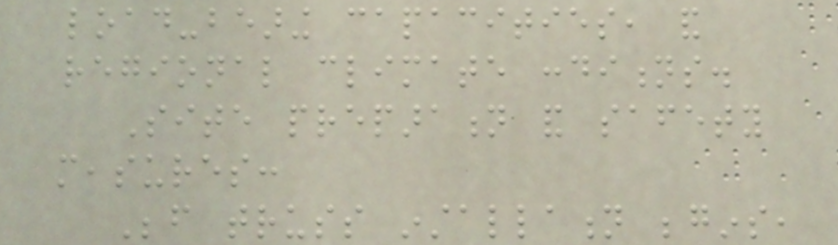load-bearing capacities, and
regional climate conditions.
Site preparation and safety
measures:
Before truss installation begins,
